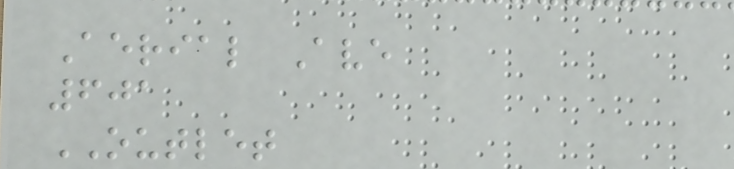Aerial Ave
601
OUTLET
